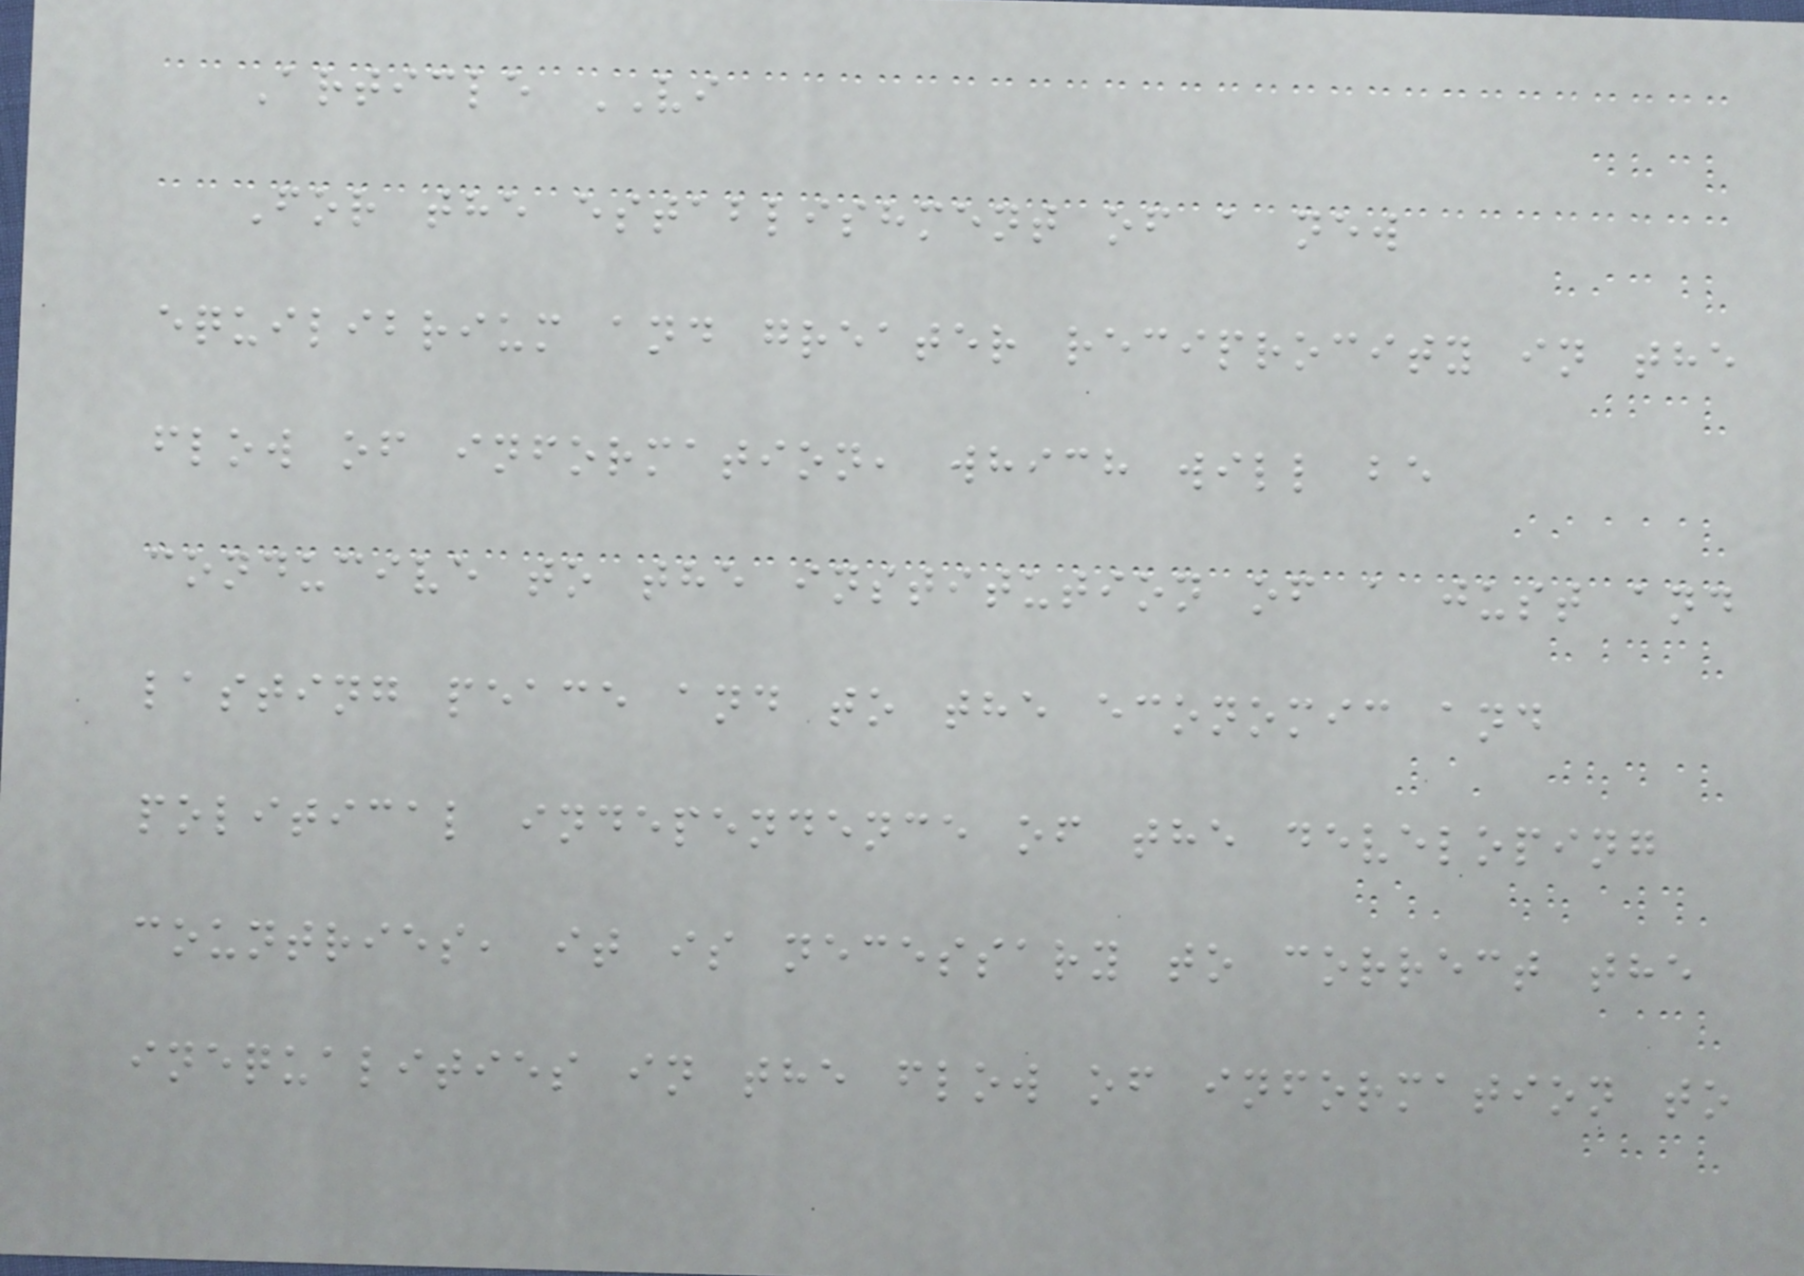Article VI
For the establishment of a new
equilibrium and greater reciprocity in the
flow of information, which will be
conducive to the institution of a just and
lasting peace and to the economic and
political independence of the developing
countries, it is necessary to correct the
inequalities in the flow of information to
